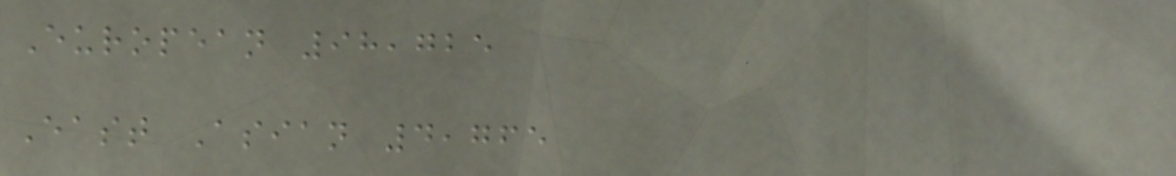European 98,725
East Asian 4,765
